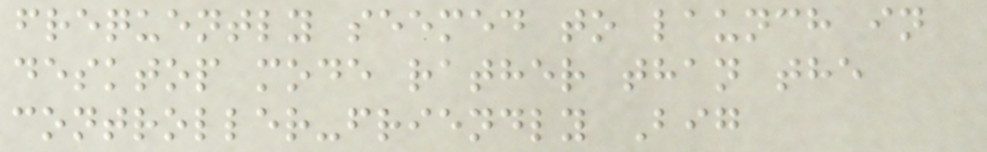frequently seemed to launch in
desktop mode rather than the
controller-friendly Big
